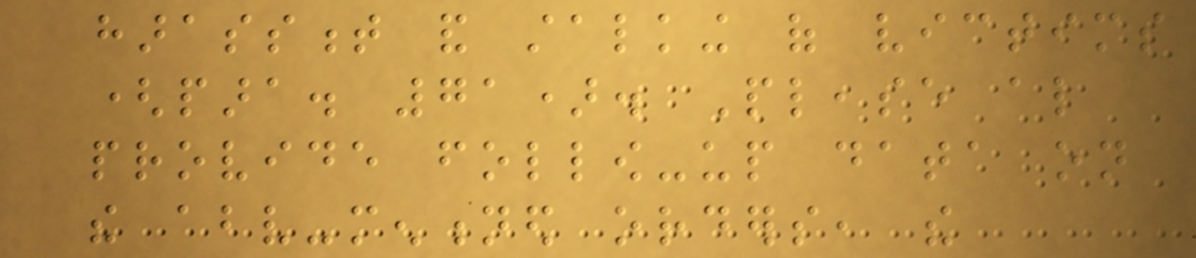harassment and stalking of victims
(para. 71). Please also
provide follow-up data on
the above-mentioned orders, the
